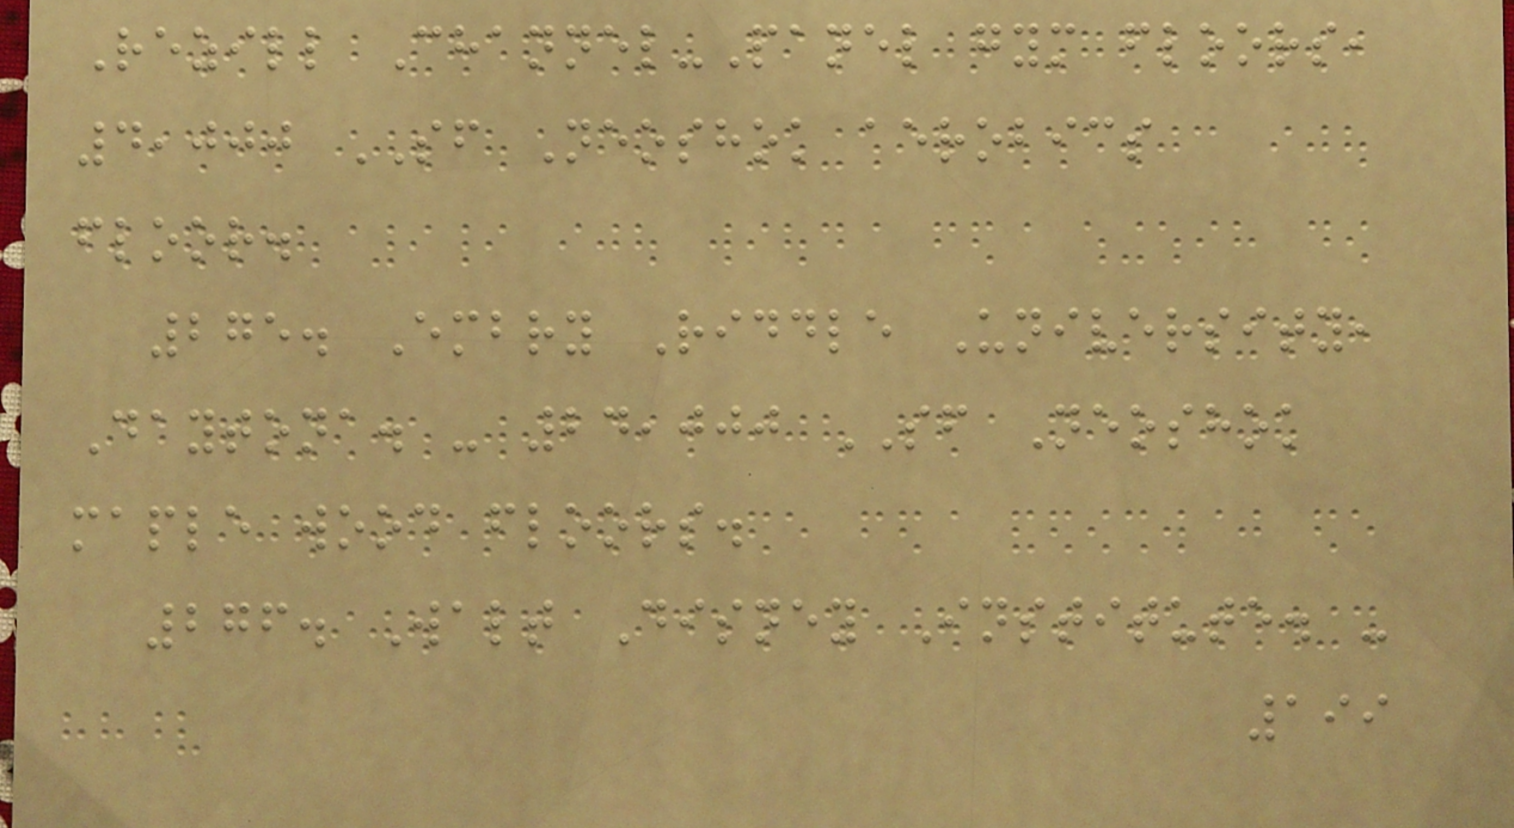Rezill Channel-Panel gym floors,
4,000 SF Neoshok aerobics
floor.
275. Embry Riddle University,
Daytona. - 24,000 SF Neoshok
maple wood floors.
276. Walt Disney Institute. -
199
